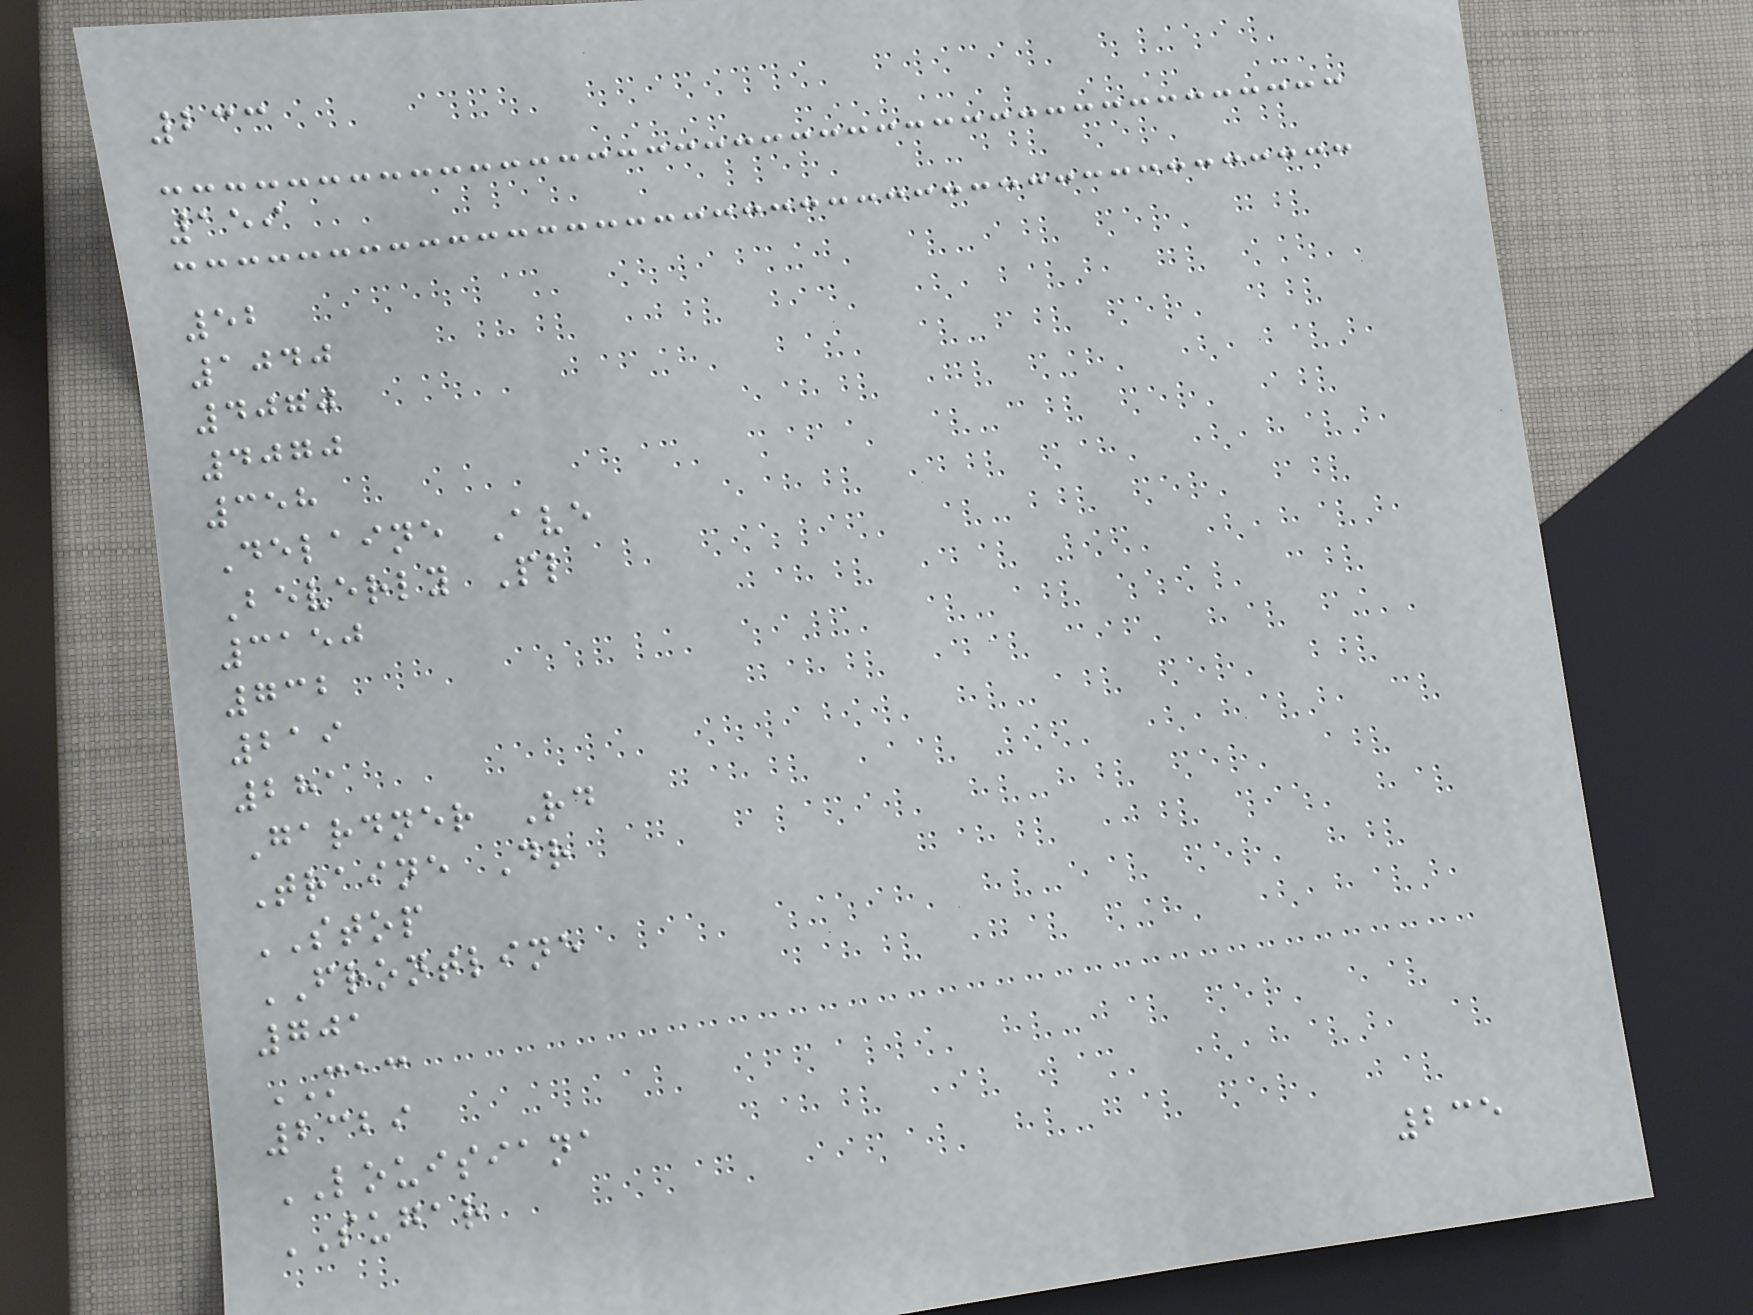233
159
52
1040
4070
4070
358
Delaine Ave
Beverly Pl
3150
732
219
281
Gardner Rd
Traine Dr
STOP
FRONTLINE
701
MAC
2329
LOUISIANA
SUGAR
235
